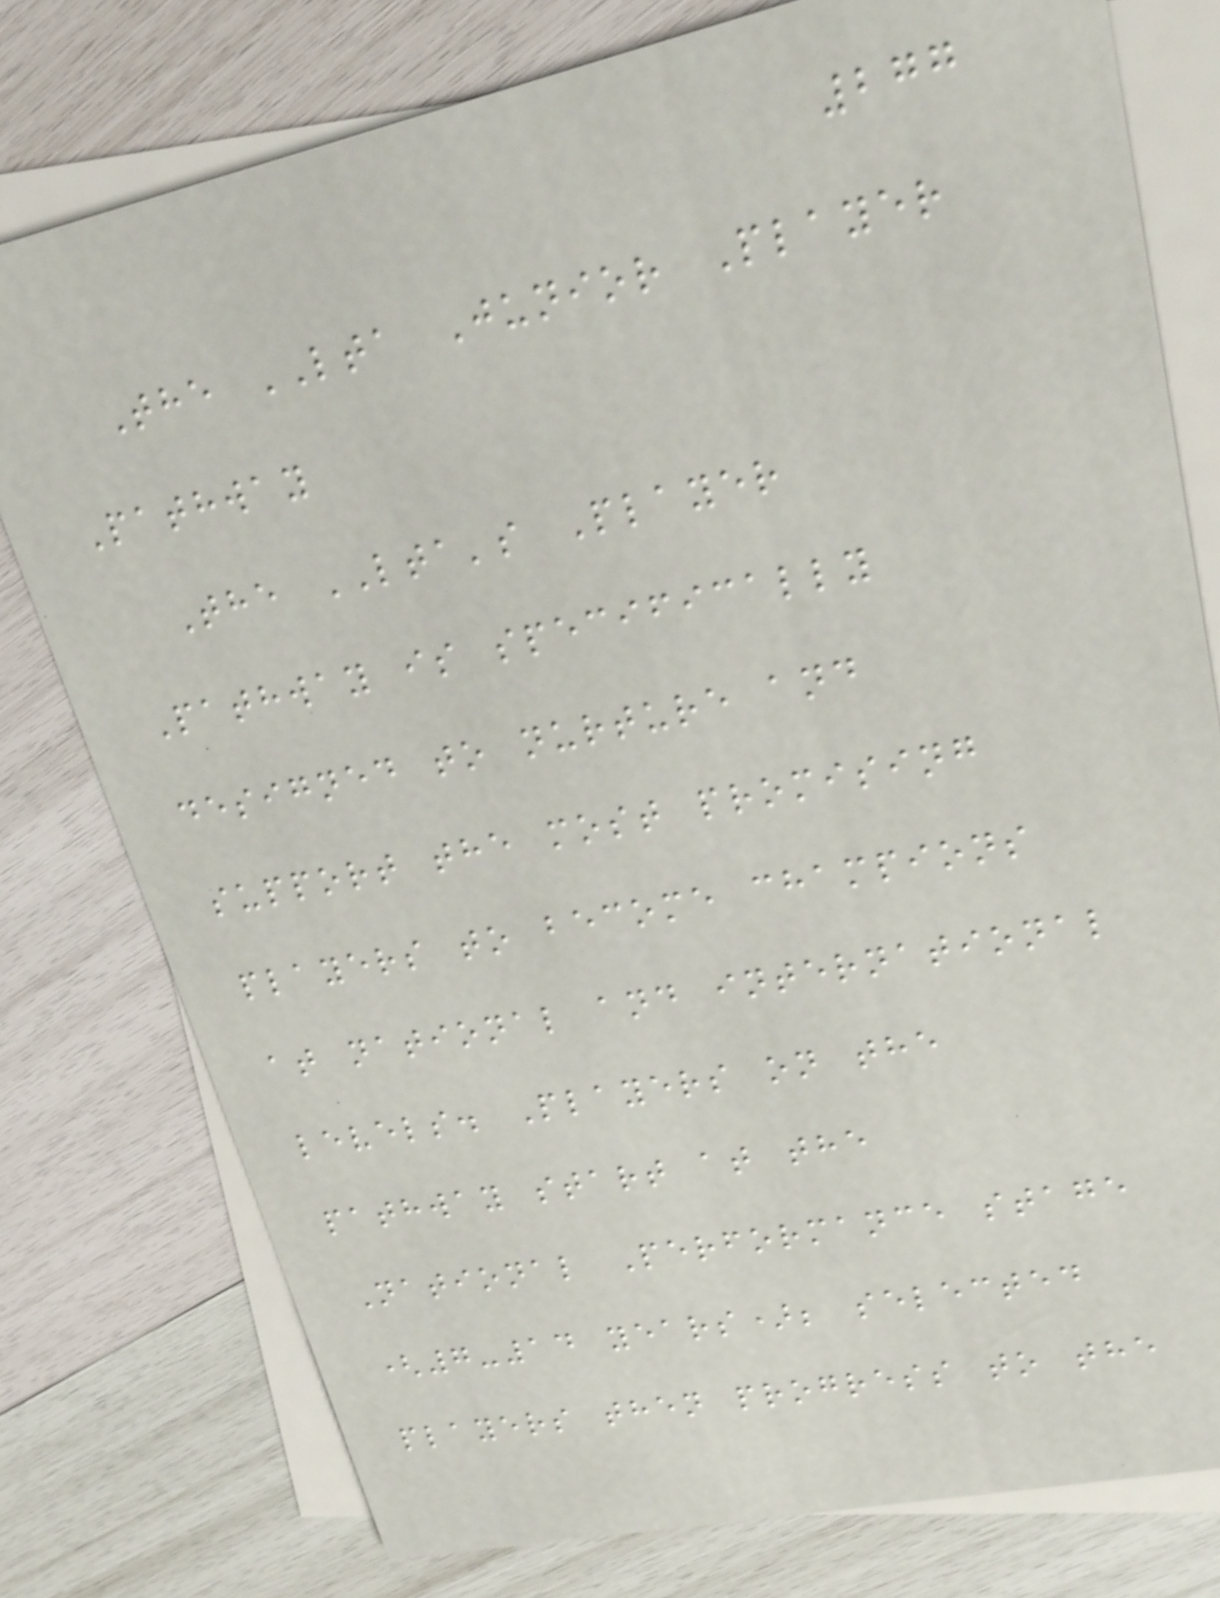277
The LTA Junior Player
Pathway
The LTA's Player
Pathway is specifically
designed to nurture and
support the most promising
players to become champions
at national and international
levels. Players on the
pathway start at the
National Performance stage
(7-14 years); selected
players then progress to the
